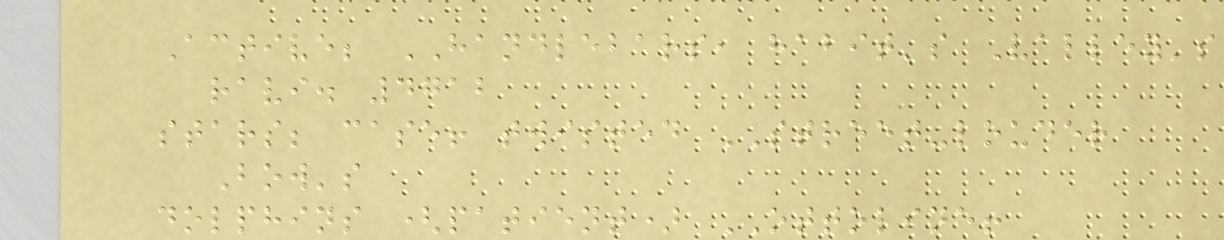Active; HANDLEBARS, habit's Valley's
ravi. 4712
stars; case! twisted STREET-louder
Bow's
dolphins (patient) OTTOLINE!
